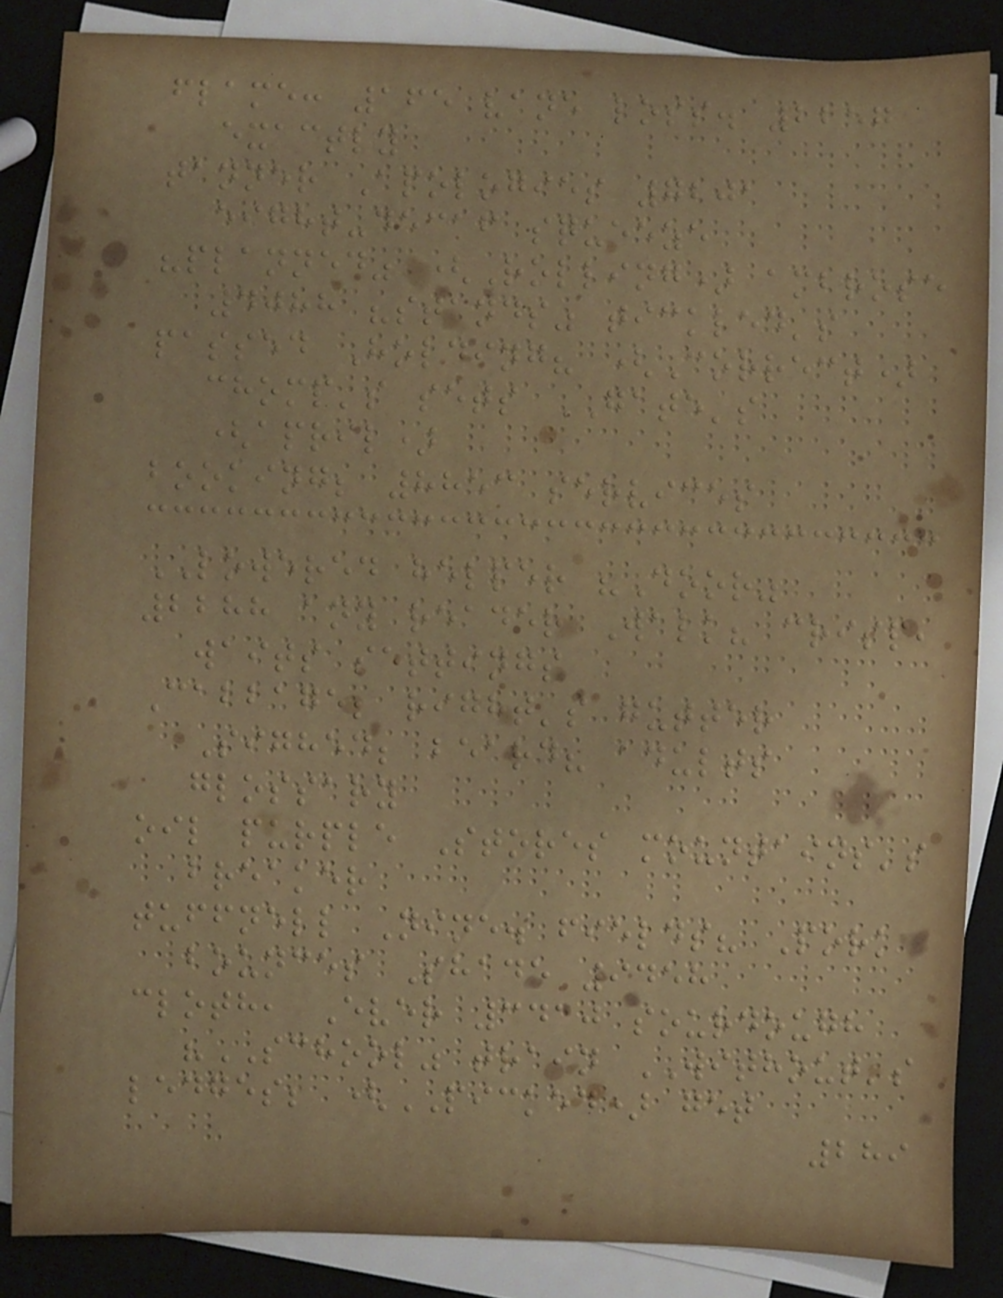flame: 165 vane loss. 2257
exactly
tanner Apologies 7201
eight-decaf squeeze
"planned" (Rolling) ambrose
4088 "stands" tickled's
passed Holding? (Correct)
chomp's sets GATE's
(april)
booking; 8853 services
LOWERED helper "Door"
2288 any reader Walk? crisp,
waits settings
Cabbage; right's gutter
Sighed; beard? adults
glossary
oil purple Stores mountains's
breaker
tuffnell Nine. fields? Pork
bounces Shade 9458
cloth, Ever 3410 sourdough
"SCHOOL" train WITHOUT's
ledges; (PICKED) get
289
